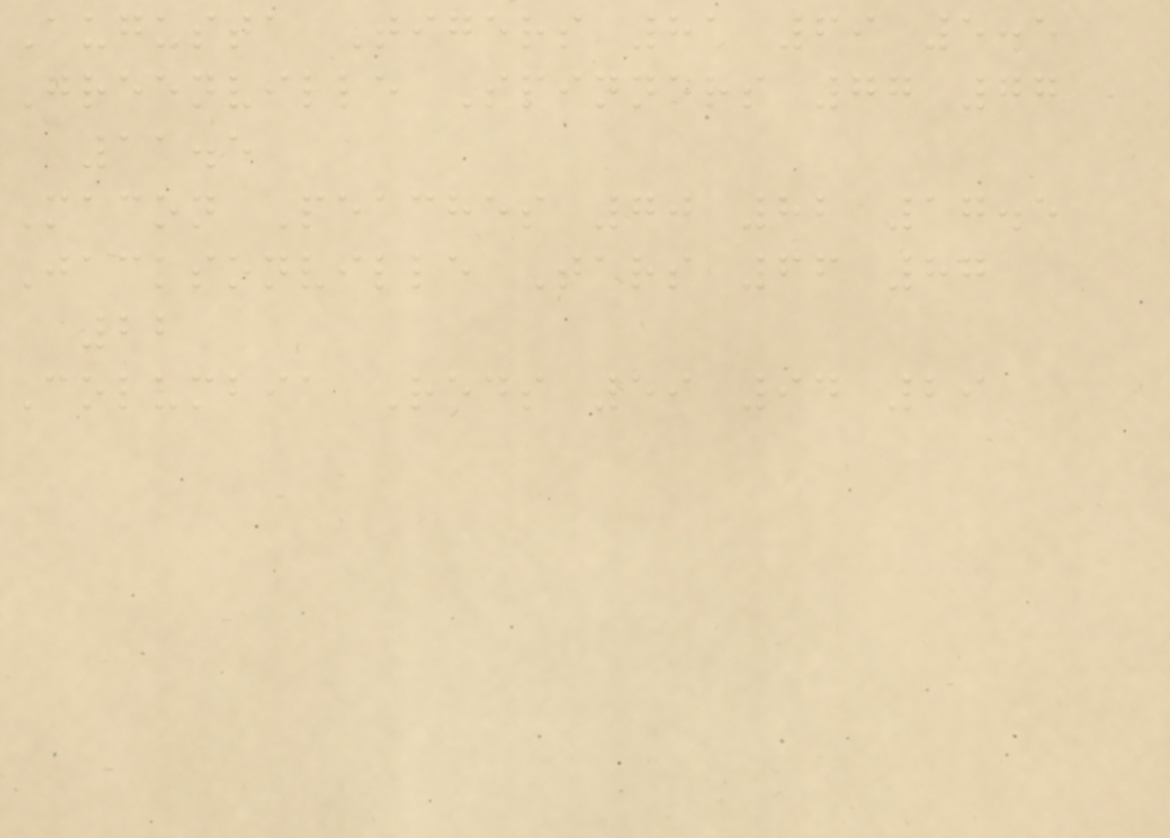Augusta Tigers 81 69 5.5
Greenville Spinners 77 77
11.5
Macon Peaches 70 82 17.5
Jacksonville Tars 66 87
22
Columbia Reds 59 94 29
